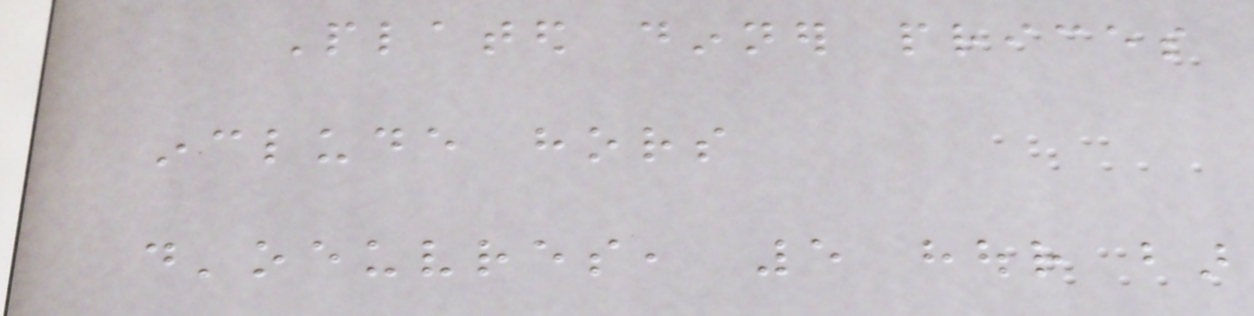Plated dinner prices
include hors
d'oeuvres, 5 hour bar
